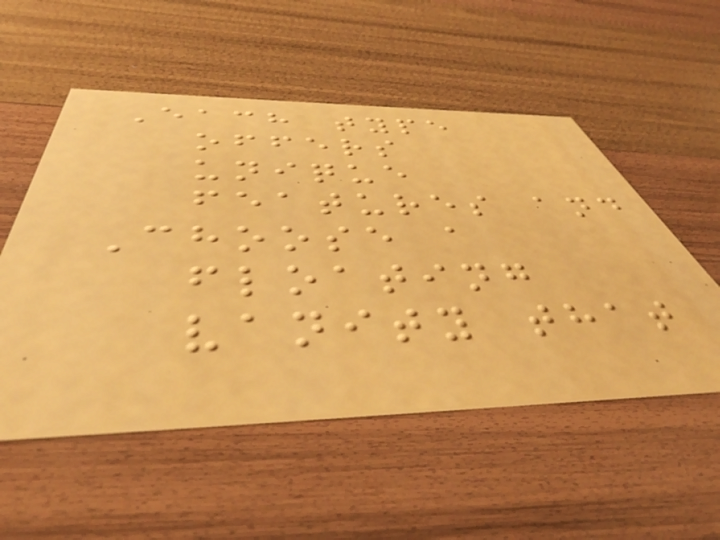Each type
offers
unique
features and
Choose a
floating
vanity that
